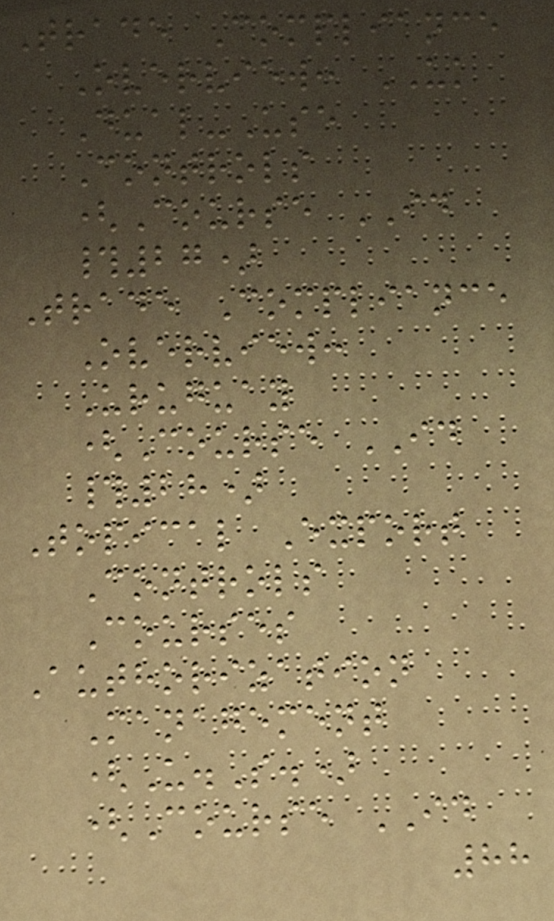Trade Compliance
Overview: UK
Dual-Use
Controls
(Course ID
#27)
Trade Compliance
Overview:
Uruguay
(Course ID
#28)
Topical Export
Controls
Courses
Authorization
Management
(U.S.)
(Course ID
88
